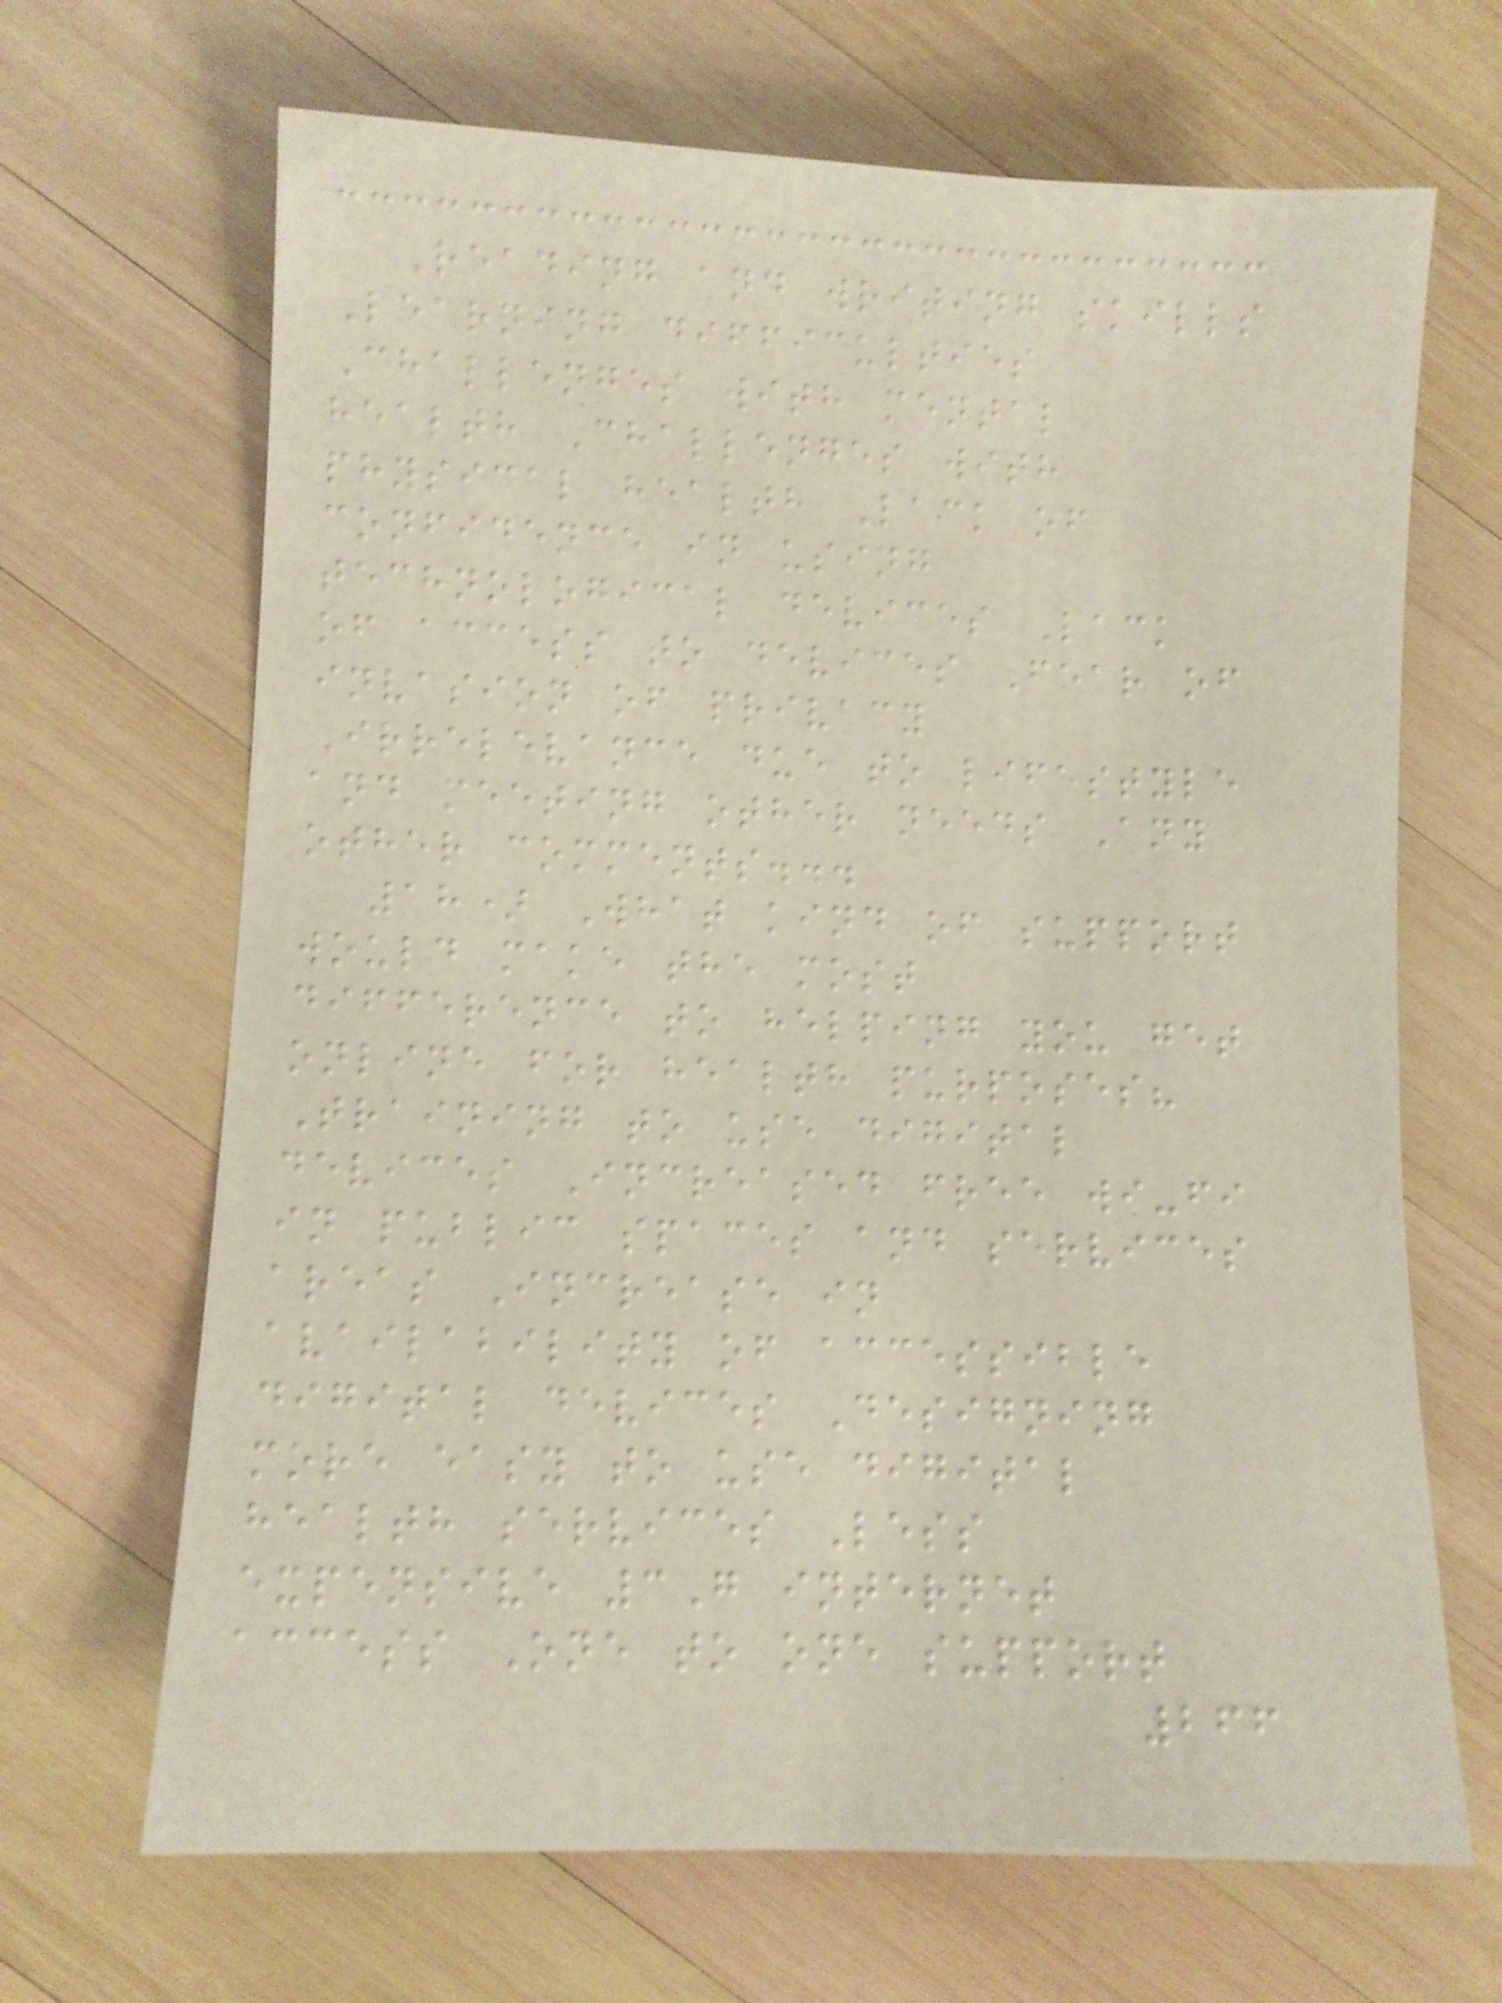Reading and writing skills
Learning difficulties
Challenges with mental
health Challenges with
physical health Lack of
confidence in using
technological devices Lack
of access to devices Fear of
invasion of privacy
Irrelevance due to lifestyle
and meeting other needs Any
other comments...
18) What kind of support
would make the most
difference to helping you get
online for health purposes?
Training to use digital
devices Increased free wi-fi
in public spaces and services
areas Increase in
availability of accessible
digital devices Designing
more easy to use digital
health services Less
expensive 3G internet
access One to one support
266
